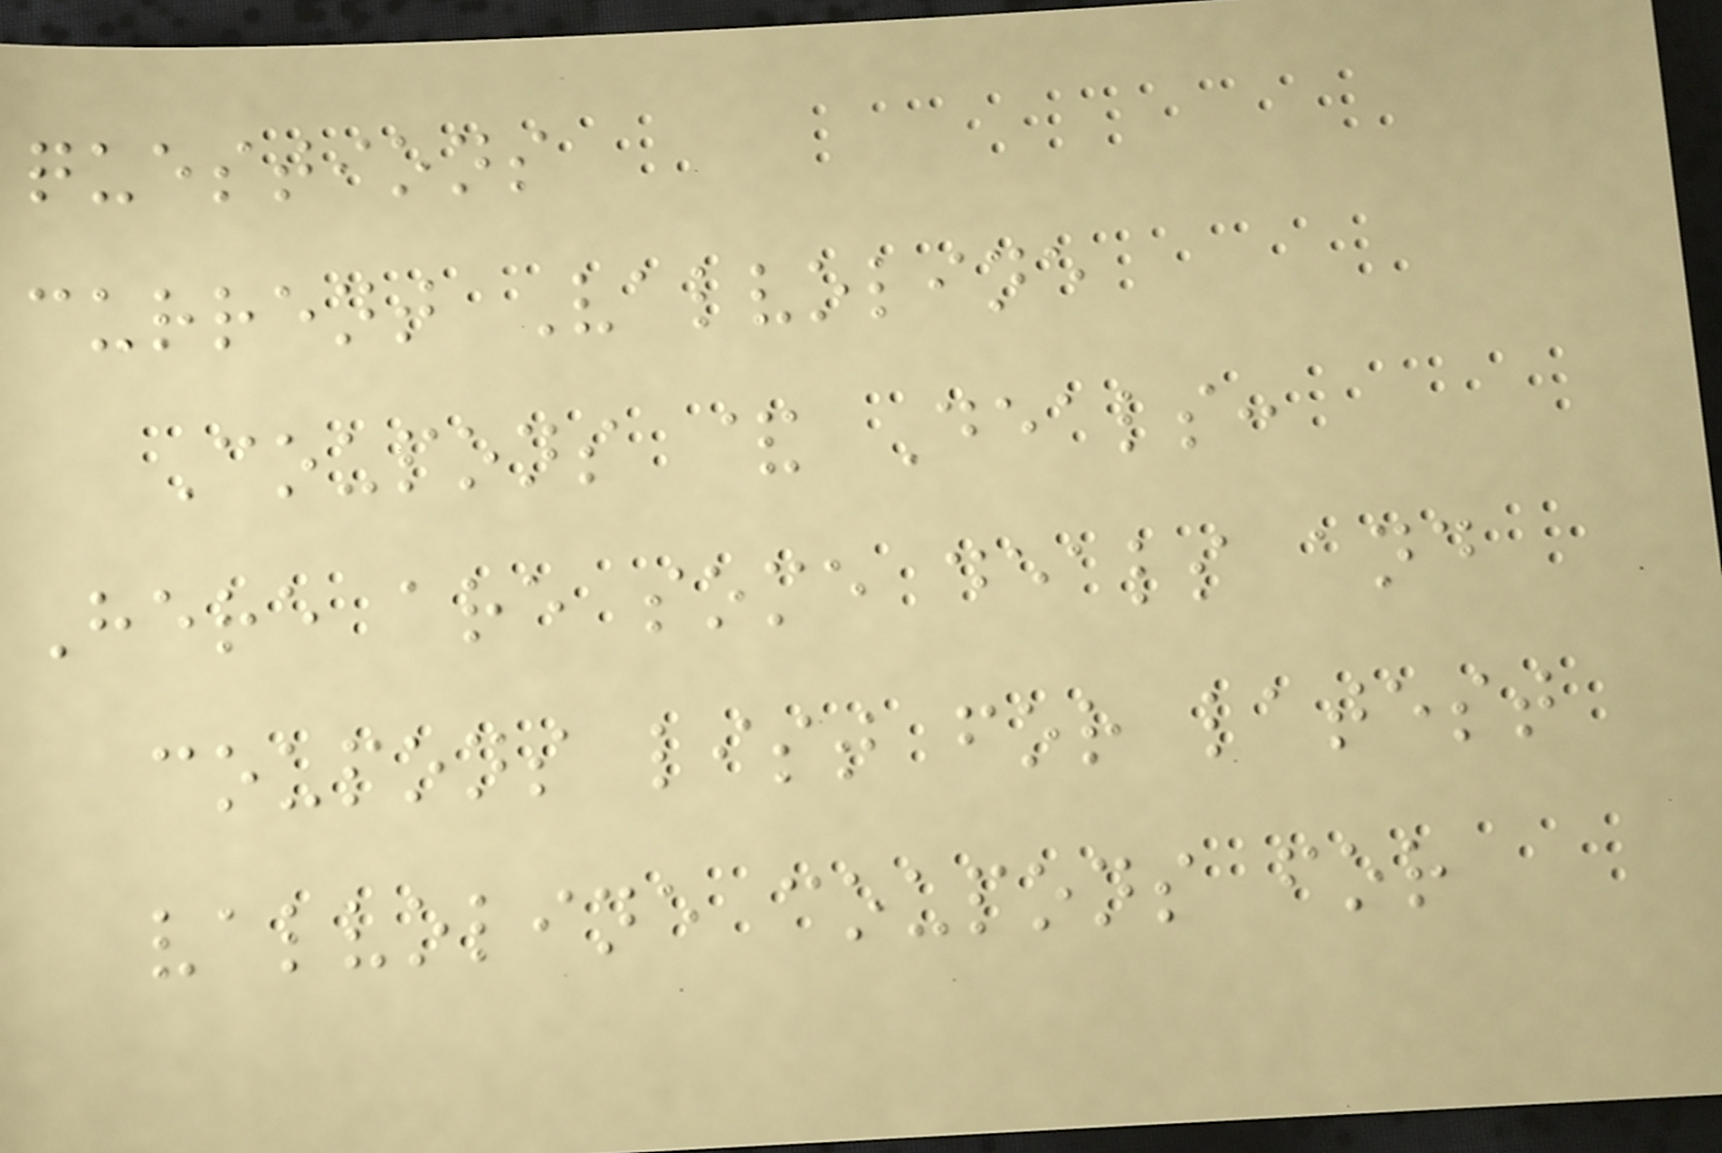questions
current Valvoline
Coupons & Deals:
Here are some deals and
coupons list for latest
valvoline coupons for
